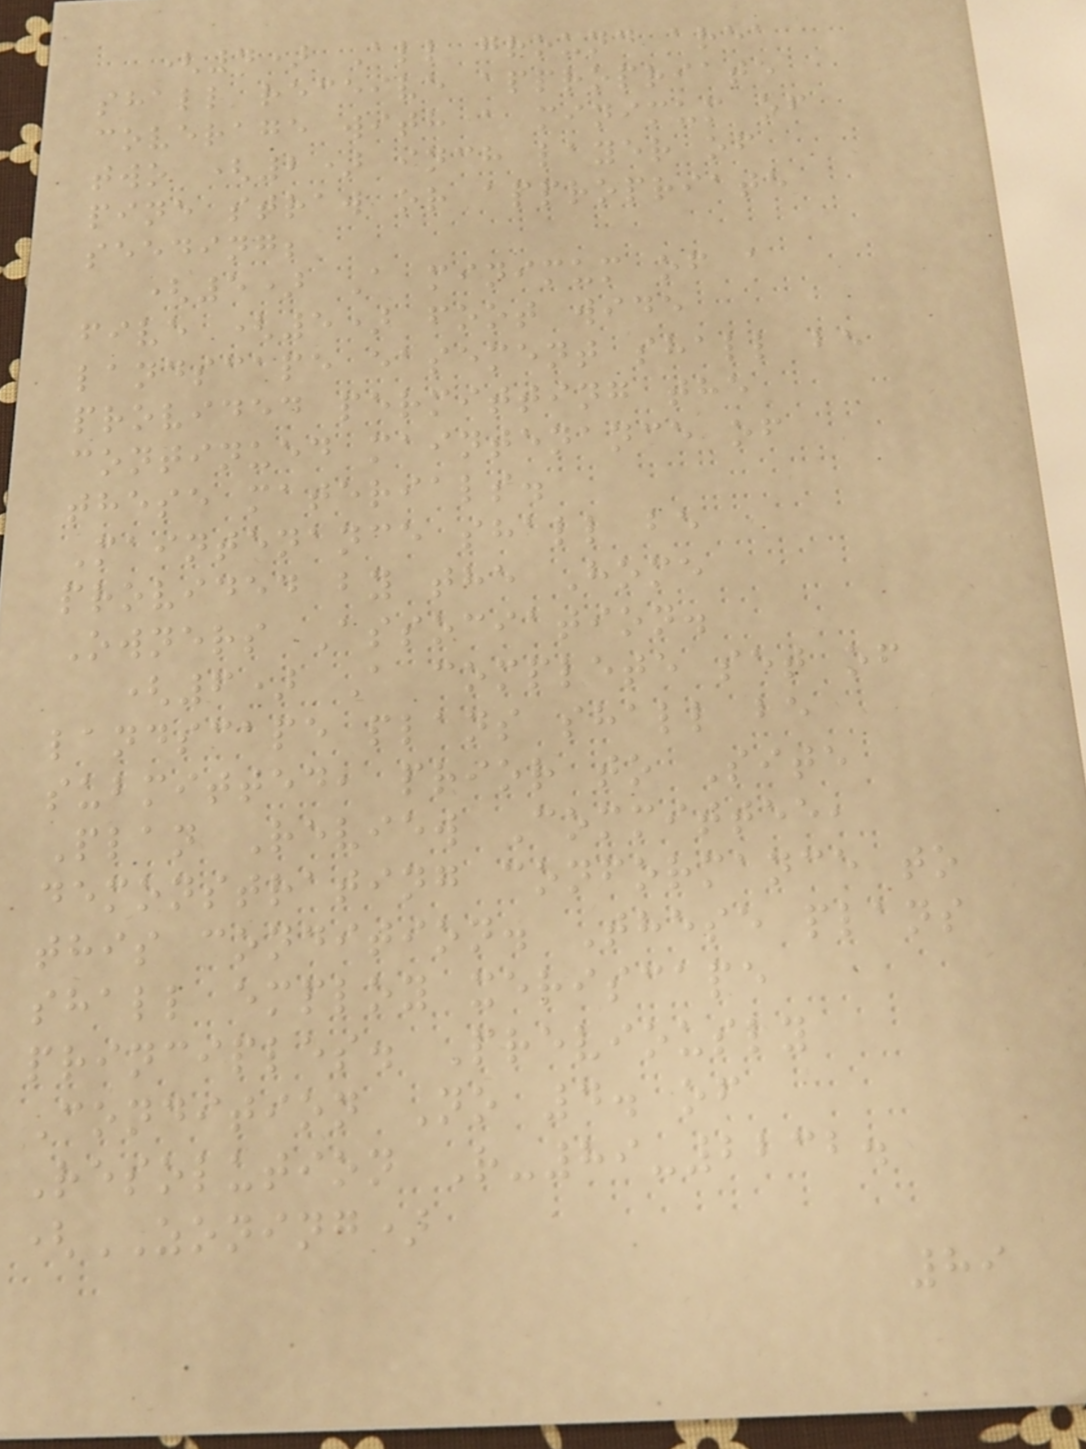(4) All ground area
shall receive appropriate
coverage with a minimum of
two (2) inch layer of
pine straw or appropriate
seeding;
(5) A minimum of a
five (5) foot wide
landscape easement shall be
provided permitting the
continued maintenance of
these materials.
Maintenance shall be
provided by the Home
Owners Association.
(6) A complete set of
landscape plans shall be
submitted, prior to Site
Plan Review Committee,
demonstrating conformance to
this condition. These plans
shall employ xeriscape
principles. Previously
Condition No 4. of
Resolution R-89-2232.
(ZONING)
89
